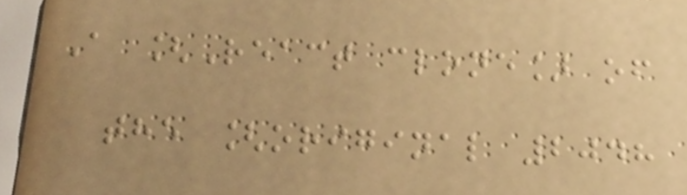A [React clone] of
the [original 2048
